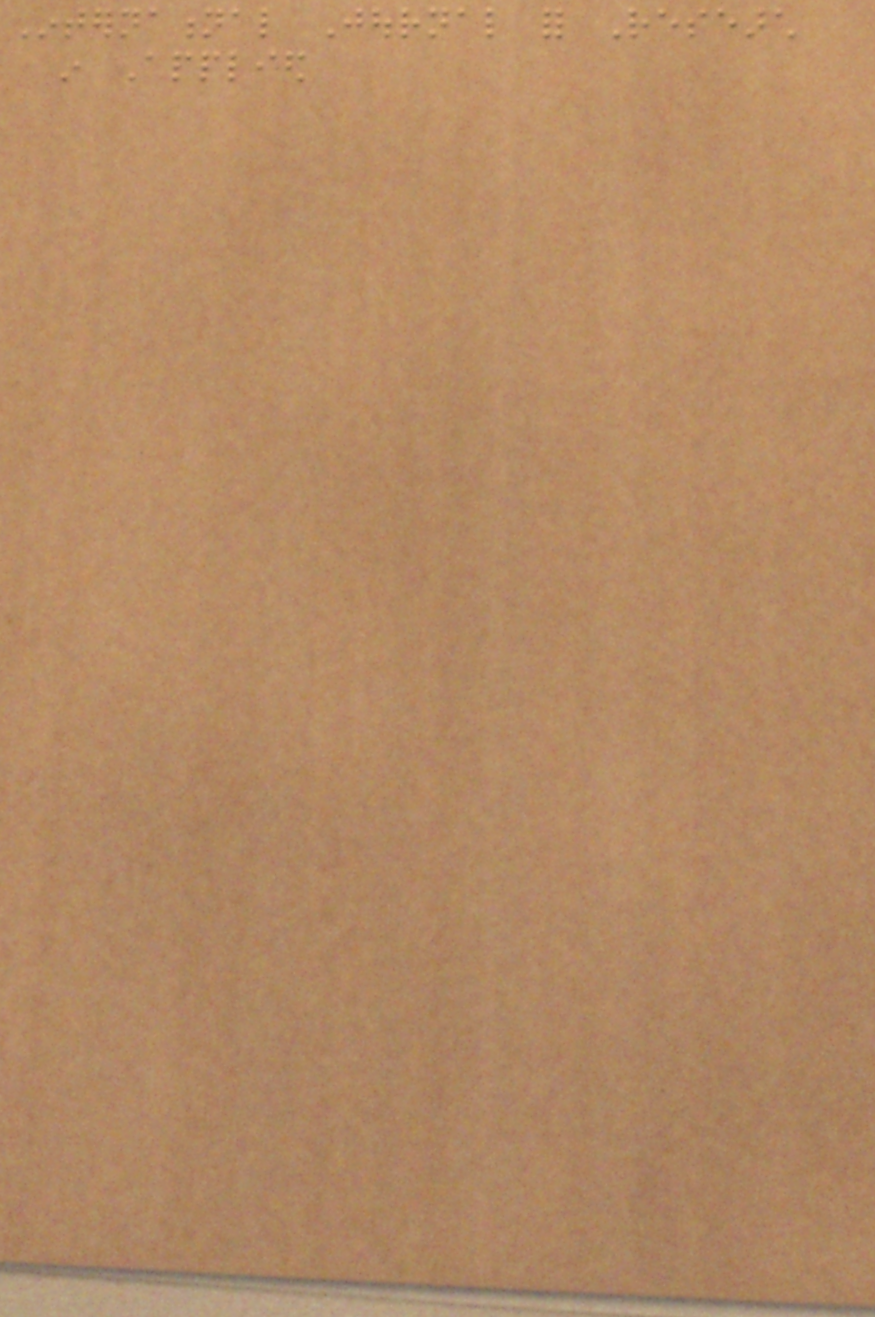International Journal for Research
in Applied
